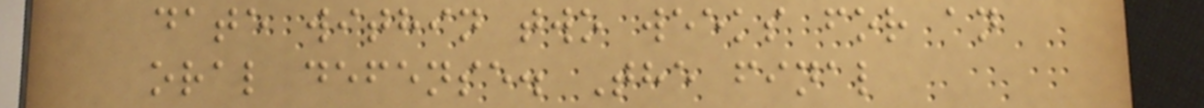date within two weeks for an
oral defense. The final
